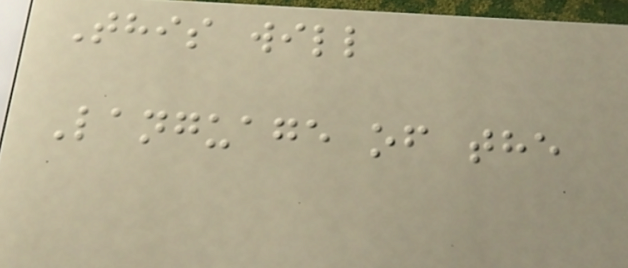This will
Language of the
